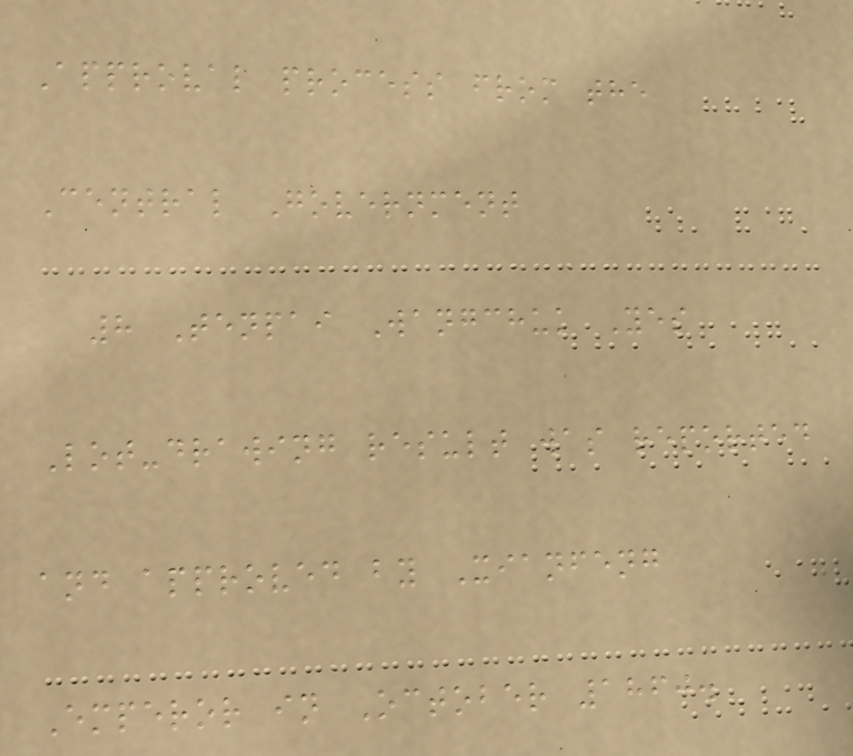Approval process from the
Central Government
8 Tenpai Wangchuk Yes
Lot-drawing result was reported
and approved by Xianfeng
Emperor in October 1860.
